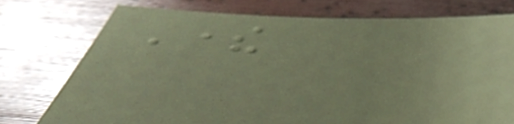There
